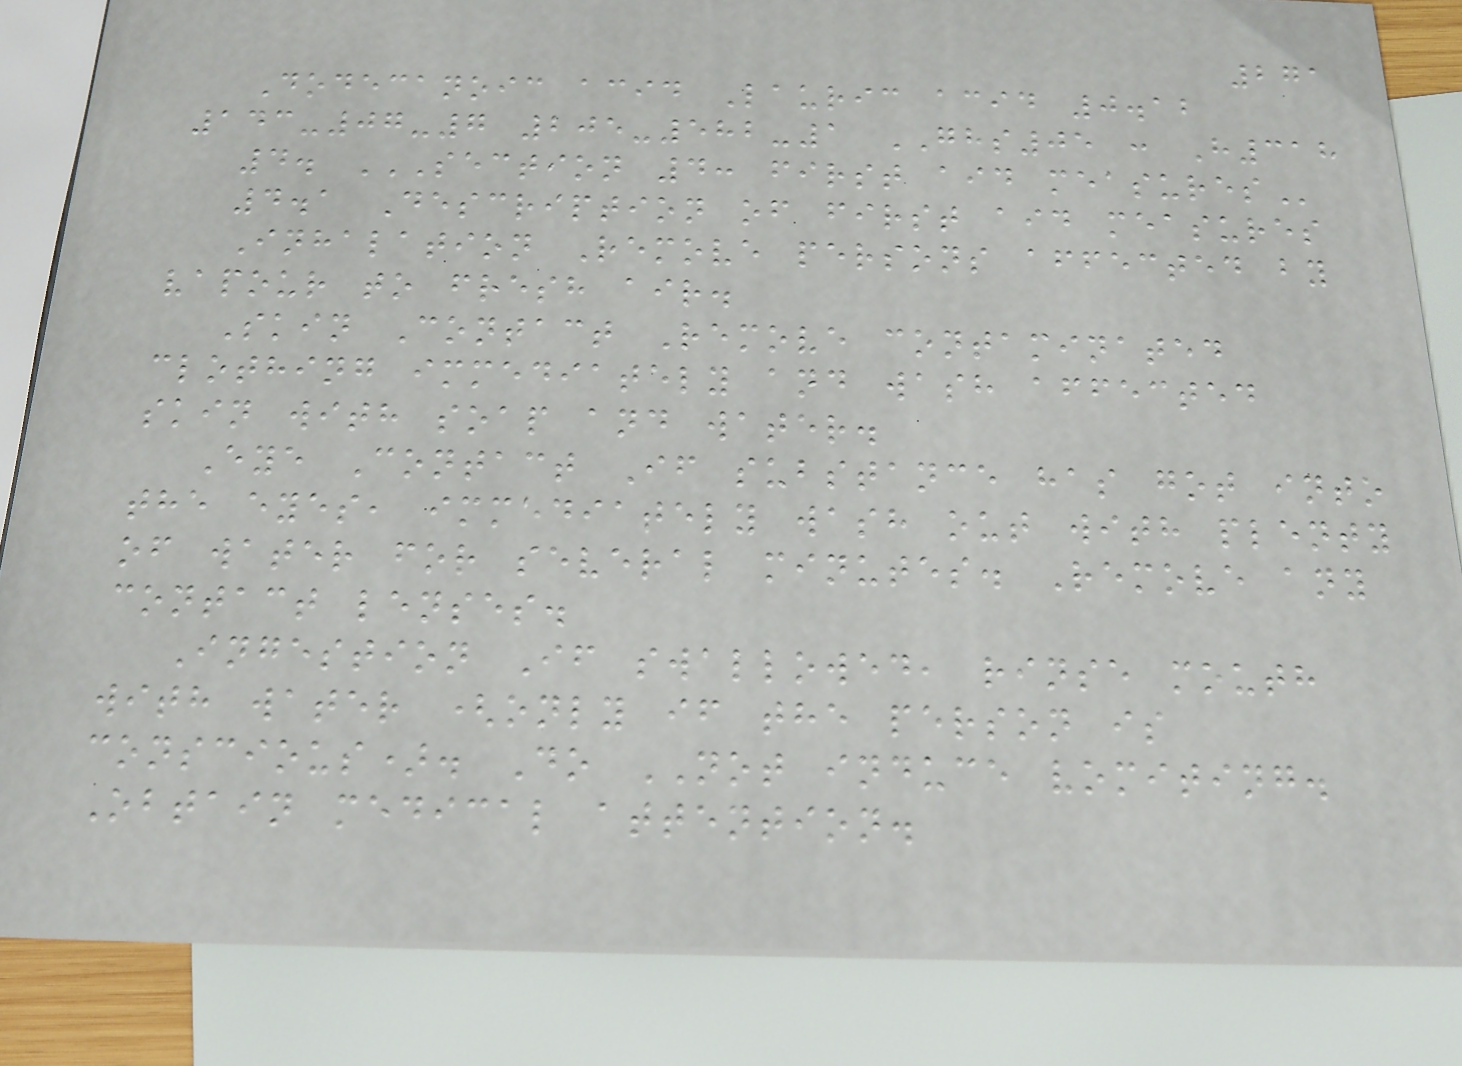271
Dodecanoic acid Lauric acid 0.12
143-07-7 205-582-1 GHS05 : H318
4. SECTION 4: FIRST AID MEASURES
4.1 Description of first aid measures
Inhalation Remove persons affected by
vapour to fresh air.
Skin Contact Remove contaminated
clothing immediately and wash affected
skin with soap and water.
Eye Contact If substance has got into
the eyes, immediately wash out with plenty
of water for several minutes. Remove any
contact lenses.
Ingestion If swallowed, rinse mouth
with water (only if the person is
conscious). Do NOT induce vomiting.
Obtain medical attention.
